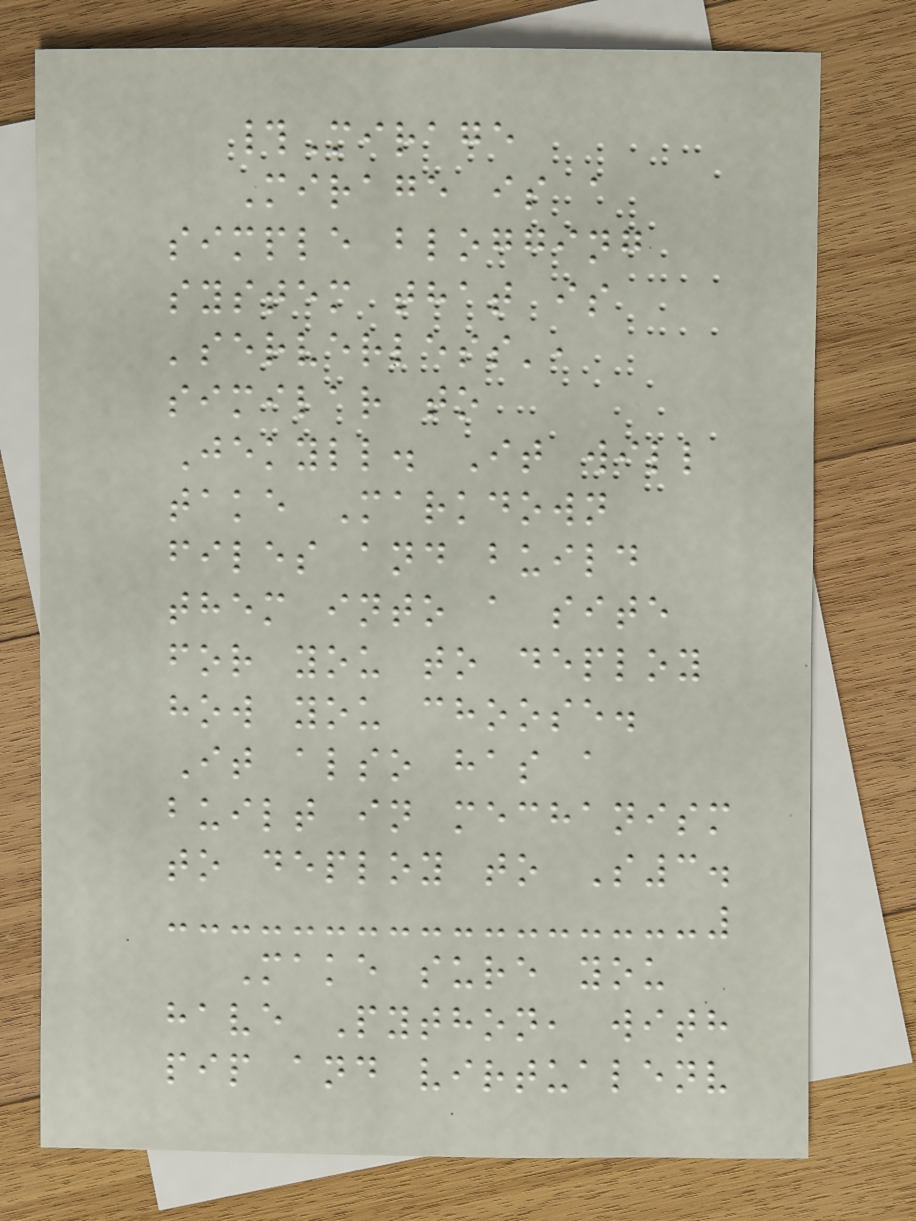#Mirage
Mirage is a
simple blogging
system that is
'serverless',
similar to
Jekyll. It will
take Markdown
files and build
them into a site
for you to deploy
how you choose.
It also has a
built in mechanism
to deploy to S3.
Make sure you
have Python, with
pip and virtualenv
